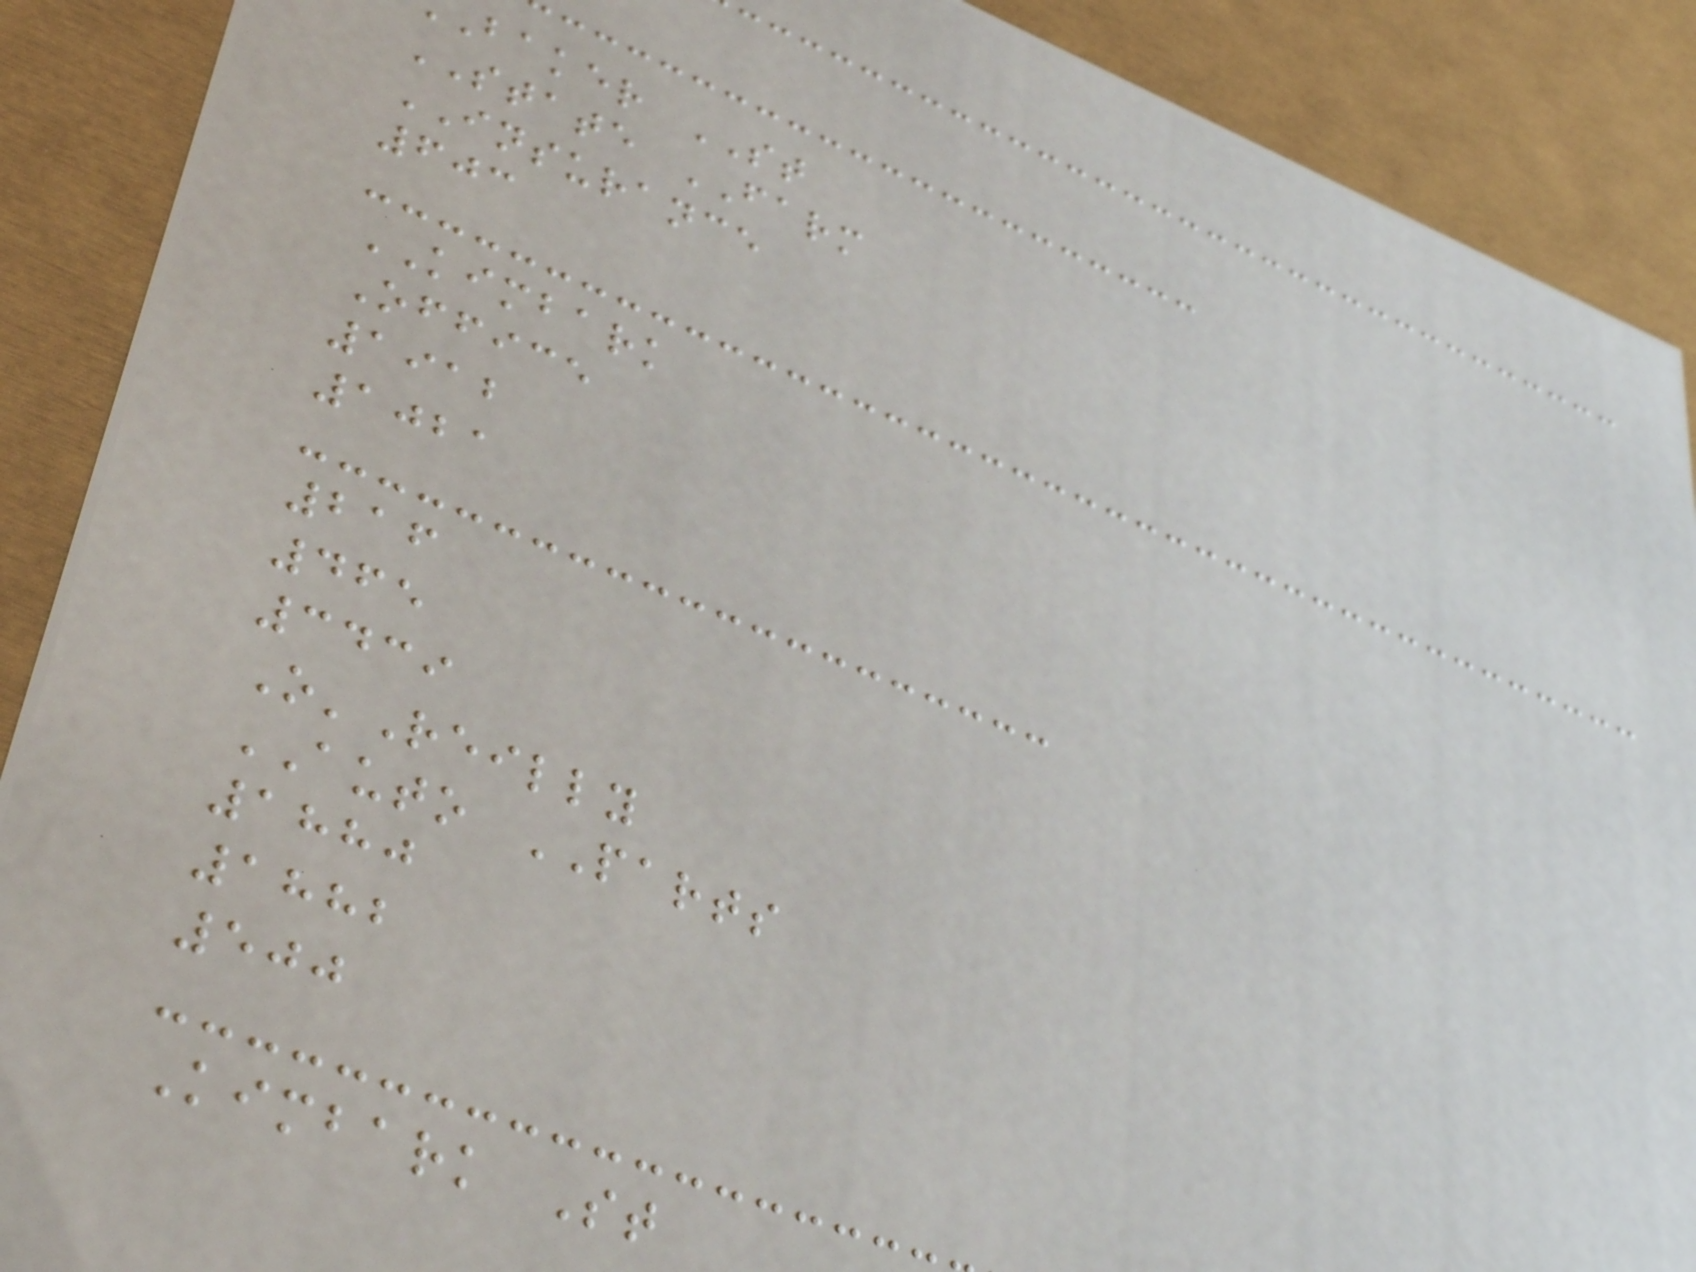baker ST
STATE FARM
INSURANCE
603
KIMBARK
Office
1912
1021
216
465
3439
O'Reilly
AUTO PARTS
1880
1882
500
Kimbark St
